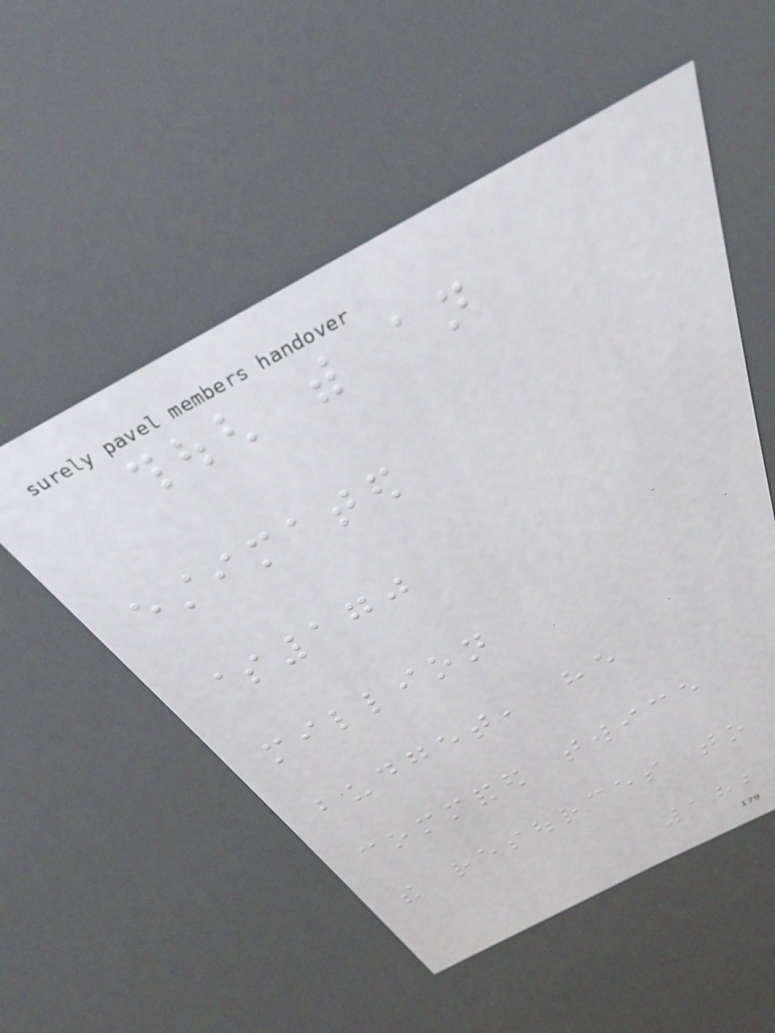though with an
estimated
$170
million
budget, he
commanded twice
the resources to
182
